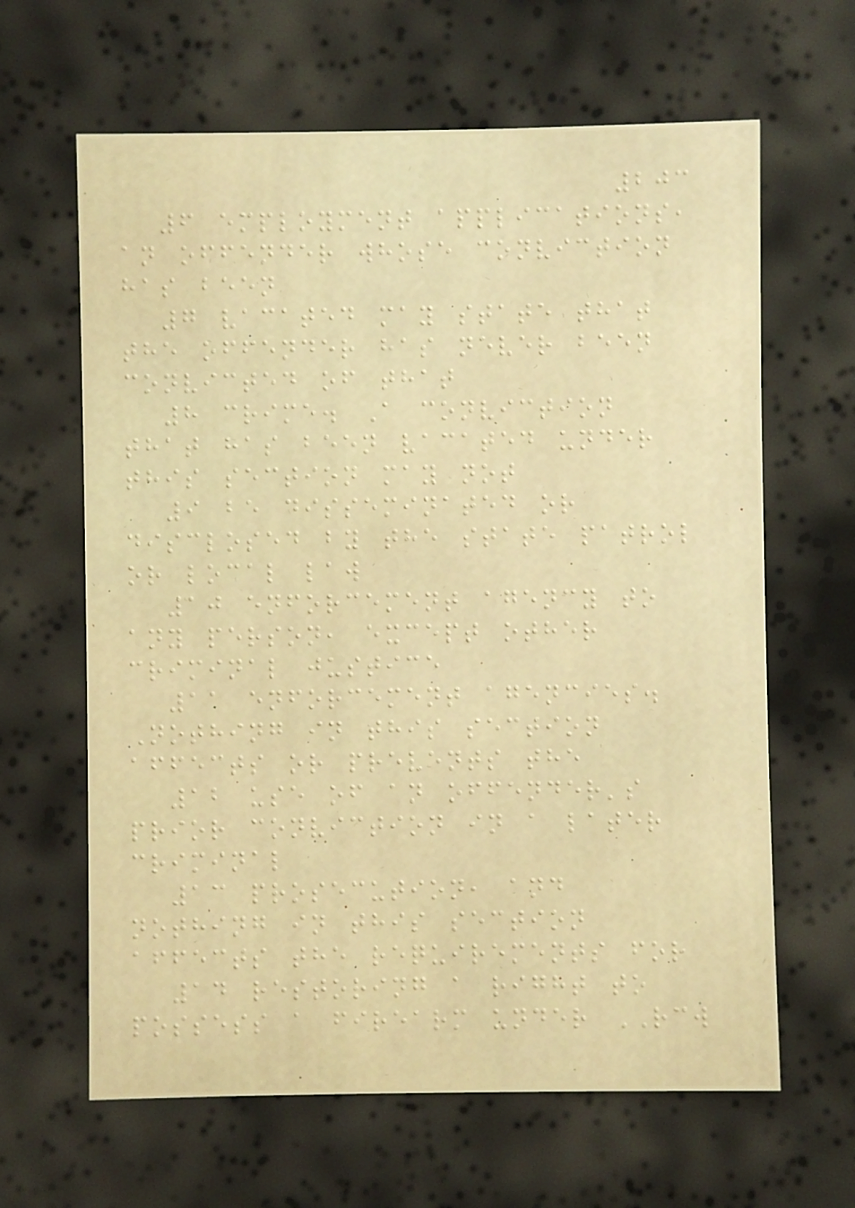203
6 employment applications,
an offender whose conviction
has been
7 vacated may state that
the offender has never been
convicted of that
8 crime. A conviction
that has been vacated under
this section may not
9 be disseminated or
disclosed by the state patrol
or local law
10 enforcement agency to
any person, except other
criminal justice
11 enforcement agencies.
Nothing in this section
affects or prevents the
12 use of an offender's
prior conviction in a later
criminal
13 prosecution, and
nothing in this section
affects the requirements for
14 restoring a right to
possess a firearm under RCW
